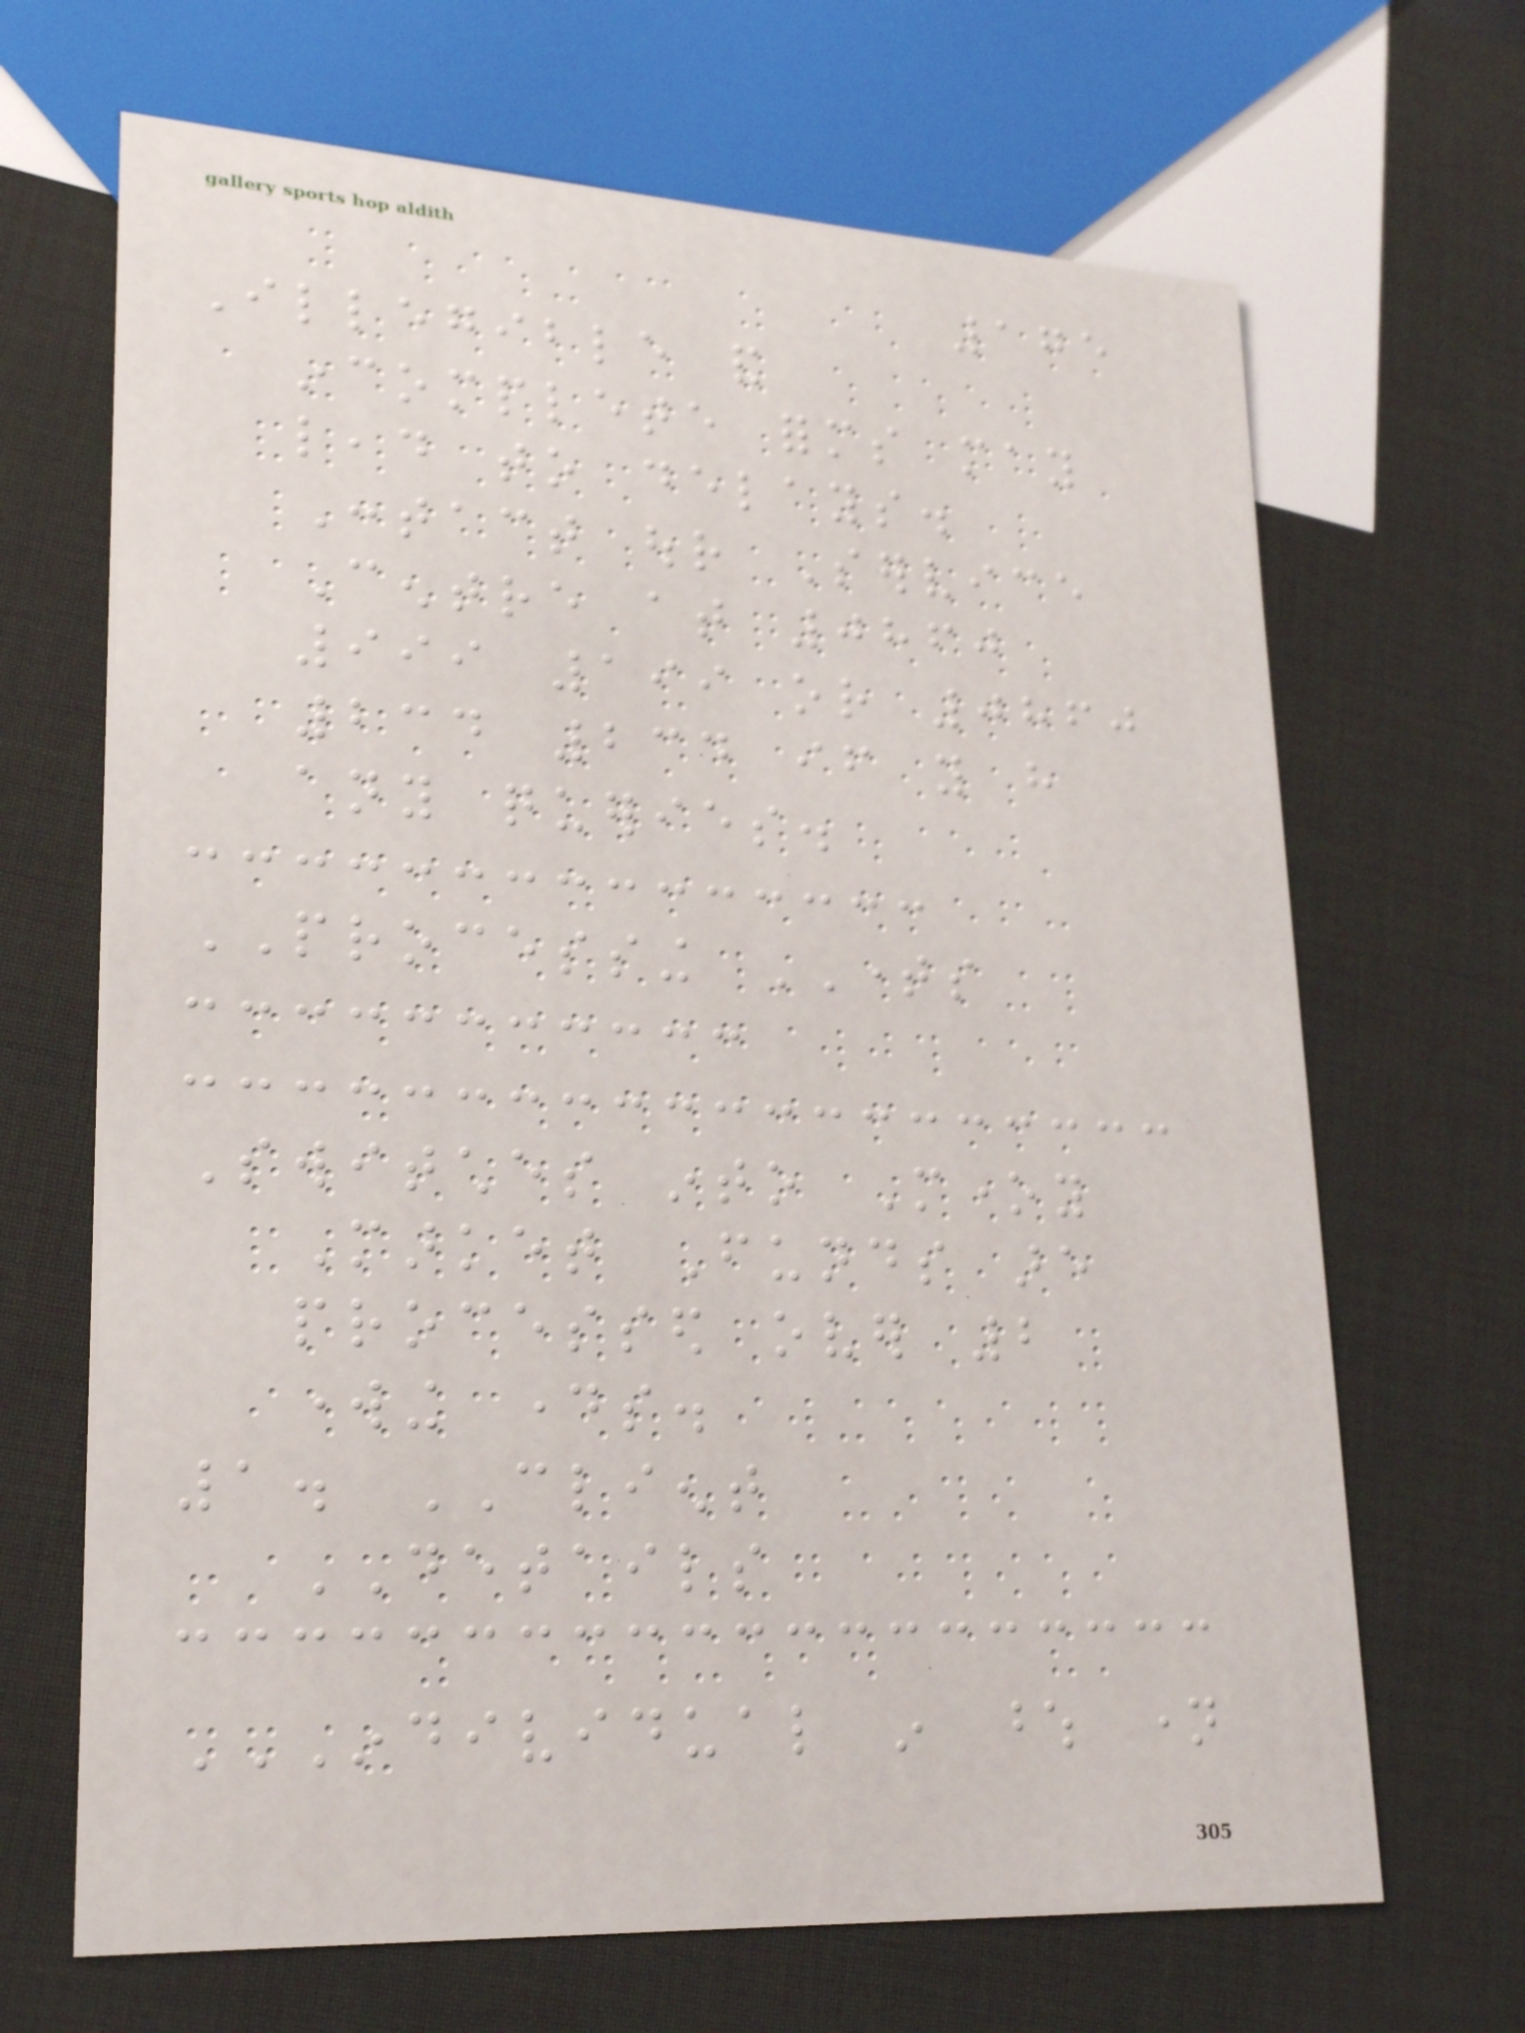175
Illegible and
incomplete forms may
lead to delays.
Contact our Service
Centre at 0860
999 199 or 0860
234 234 if you have
any queries.
PROCESSING TIMES
Switches into Money
Market Funds are
processed over 2
working days.
1. CLIENT
DETAILS
INDIVIDUAL IN WHOSE NAME
